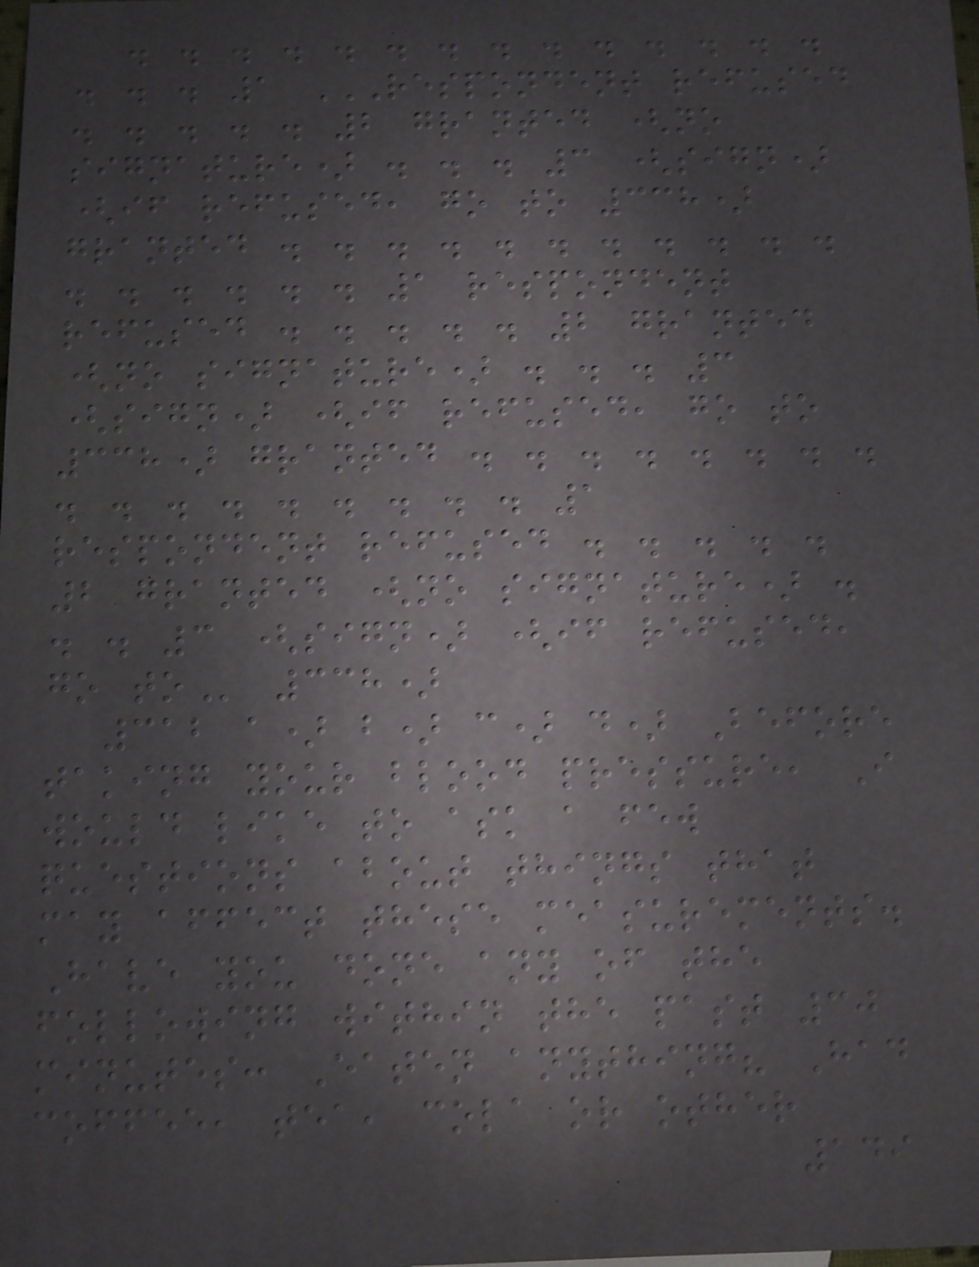. . . . . . . . . . . . . .
. . . 1 RESPONDENT REFUSED
. . . . . 2 GRANTED (NO
SIGNATURE) . . . 3 (SIGN)
(IF REFUSED, GO TO 338)
GRANTED . . . . . . . . . . .
. . . . . . 1 RESPONDENT
REFUSED . . . . . 2 GRANTED
(NO SIGNATURE) . . . 3
(SIGN) (IF REFUSED, GO TO
338) GRANTED . . . . . . . .
. . . . . . . . . 1
RESPONDENT REFUSED . . . . .
2 GRANTED (NO SIGNATURE) .
. . 3 (SIGN) (IF REFUSED,
GO TO 338)
312 a) b) c) d) Before
taking your blood pressure, I
would like to ask a few
questions about things that
may affect these measurements.
Have you done any of the
following within the past 30
minutes: Eaten anything? Had
coffee, tea, cola or other
149
